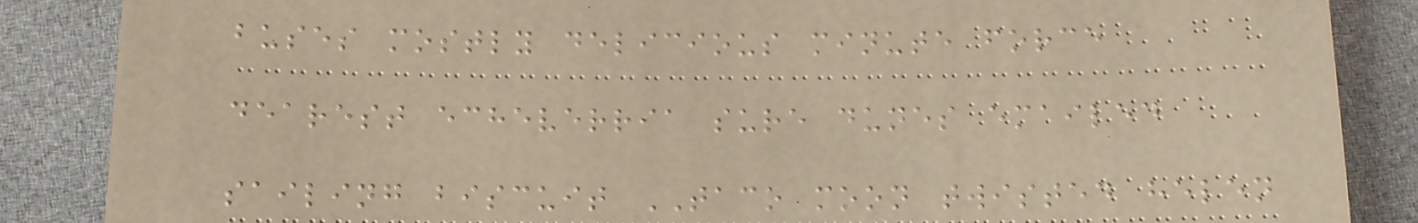buses mostly delicious minute force
dearest echeverria sure dunes emailed
sailing biscuit TACO moon twisted helen
